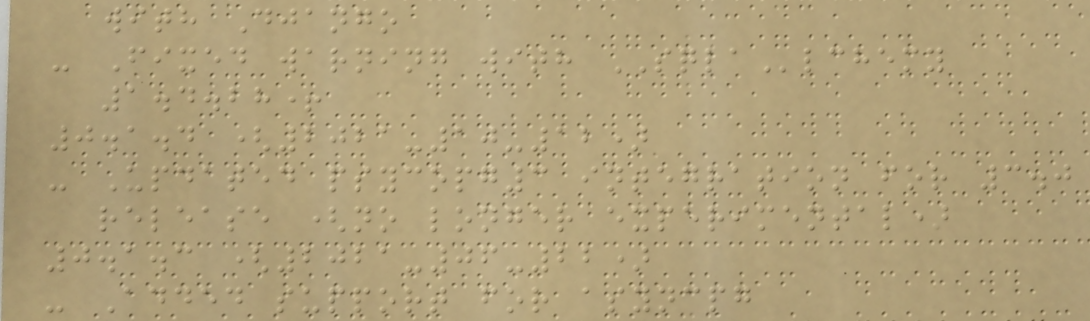with Django
- Fixed warning with SQLAlchemy
1.4.28+
0.1.4 (2021-10-12)
- Updated psycopg3 integration for 3.0
release (no longer experimental)
0.1.3 (2021-06-22)
- Added support for asyncpg
